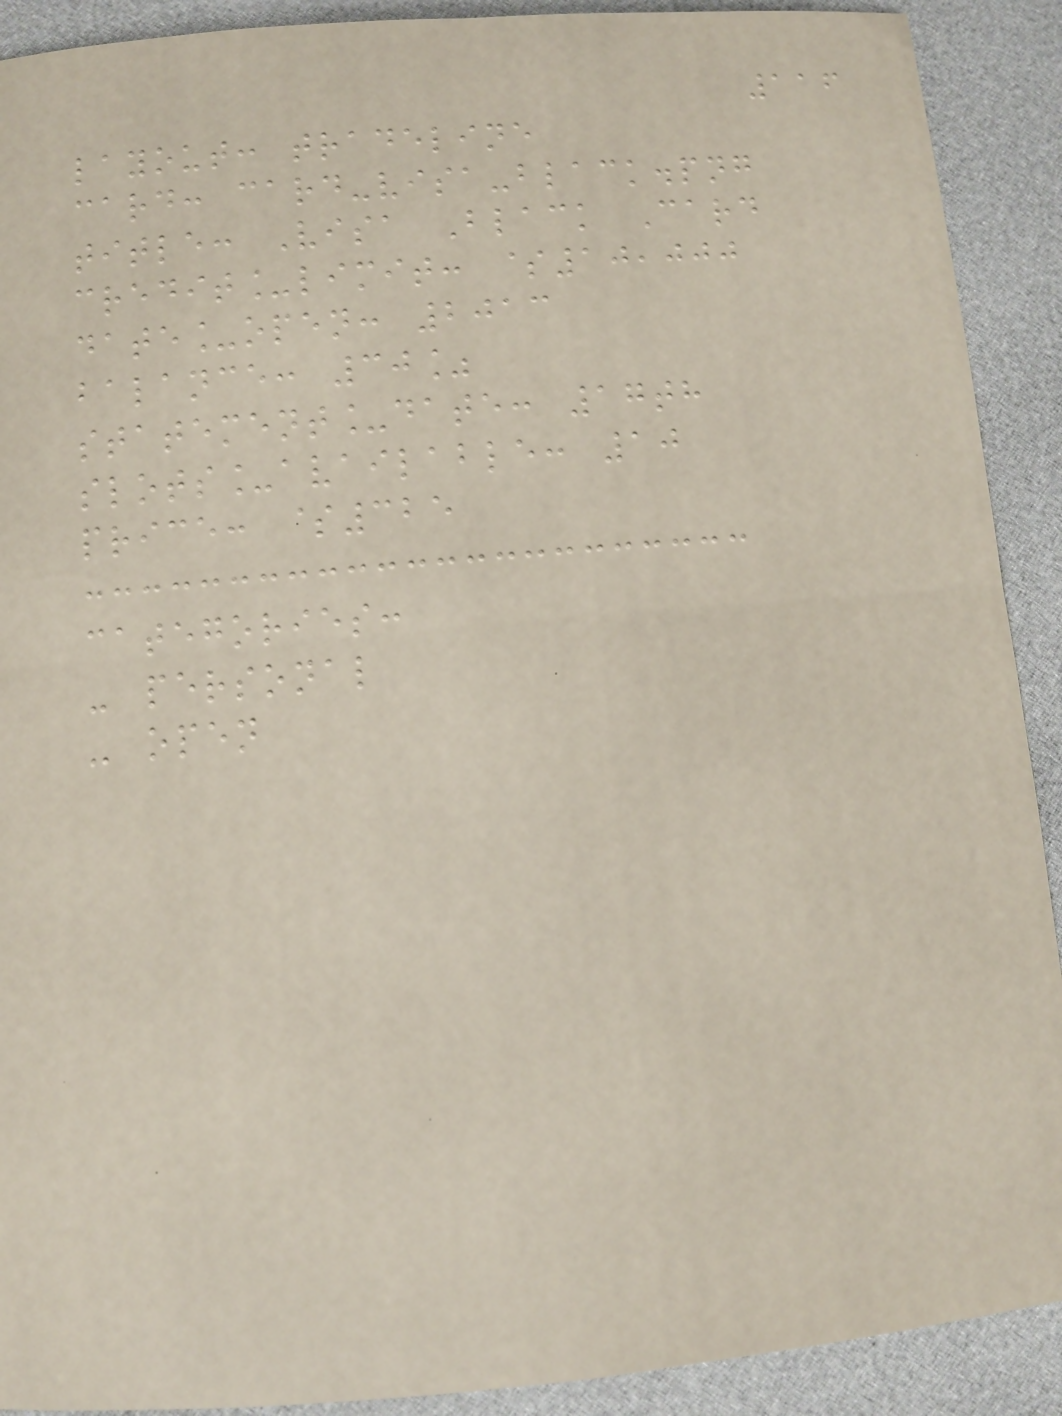116
layout: tradeline
card: card-visa-black.png
title: Visa Black Card
credit_limit: $10,000
date_open: 2013
balance: 30%
statement_date: 17th
slots_available: 10
price: $325
categories:
- personal
- open
